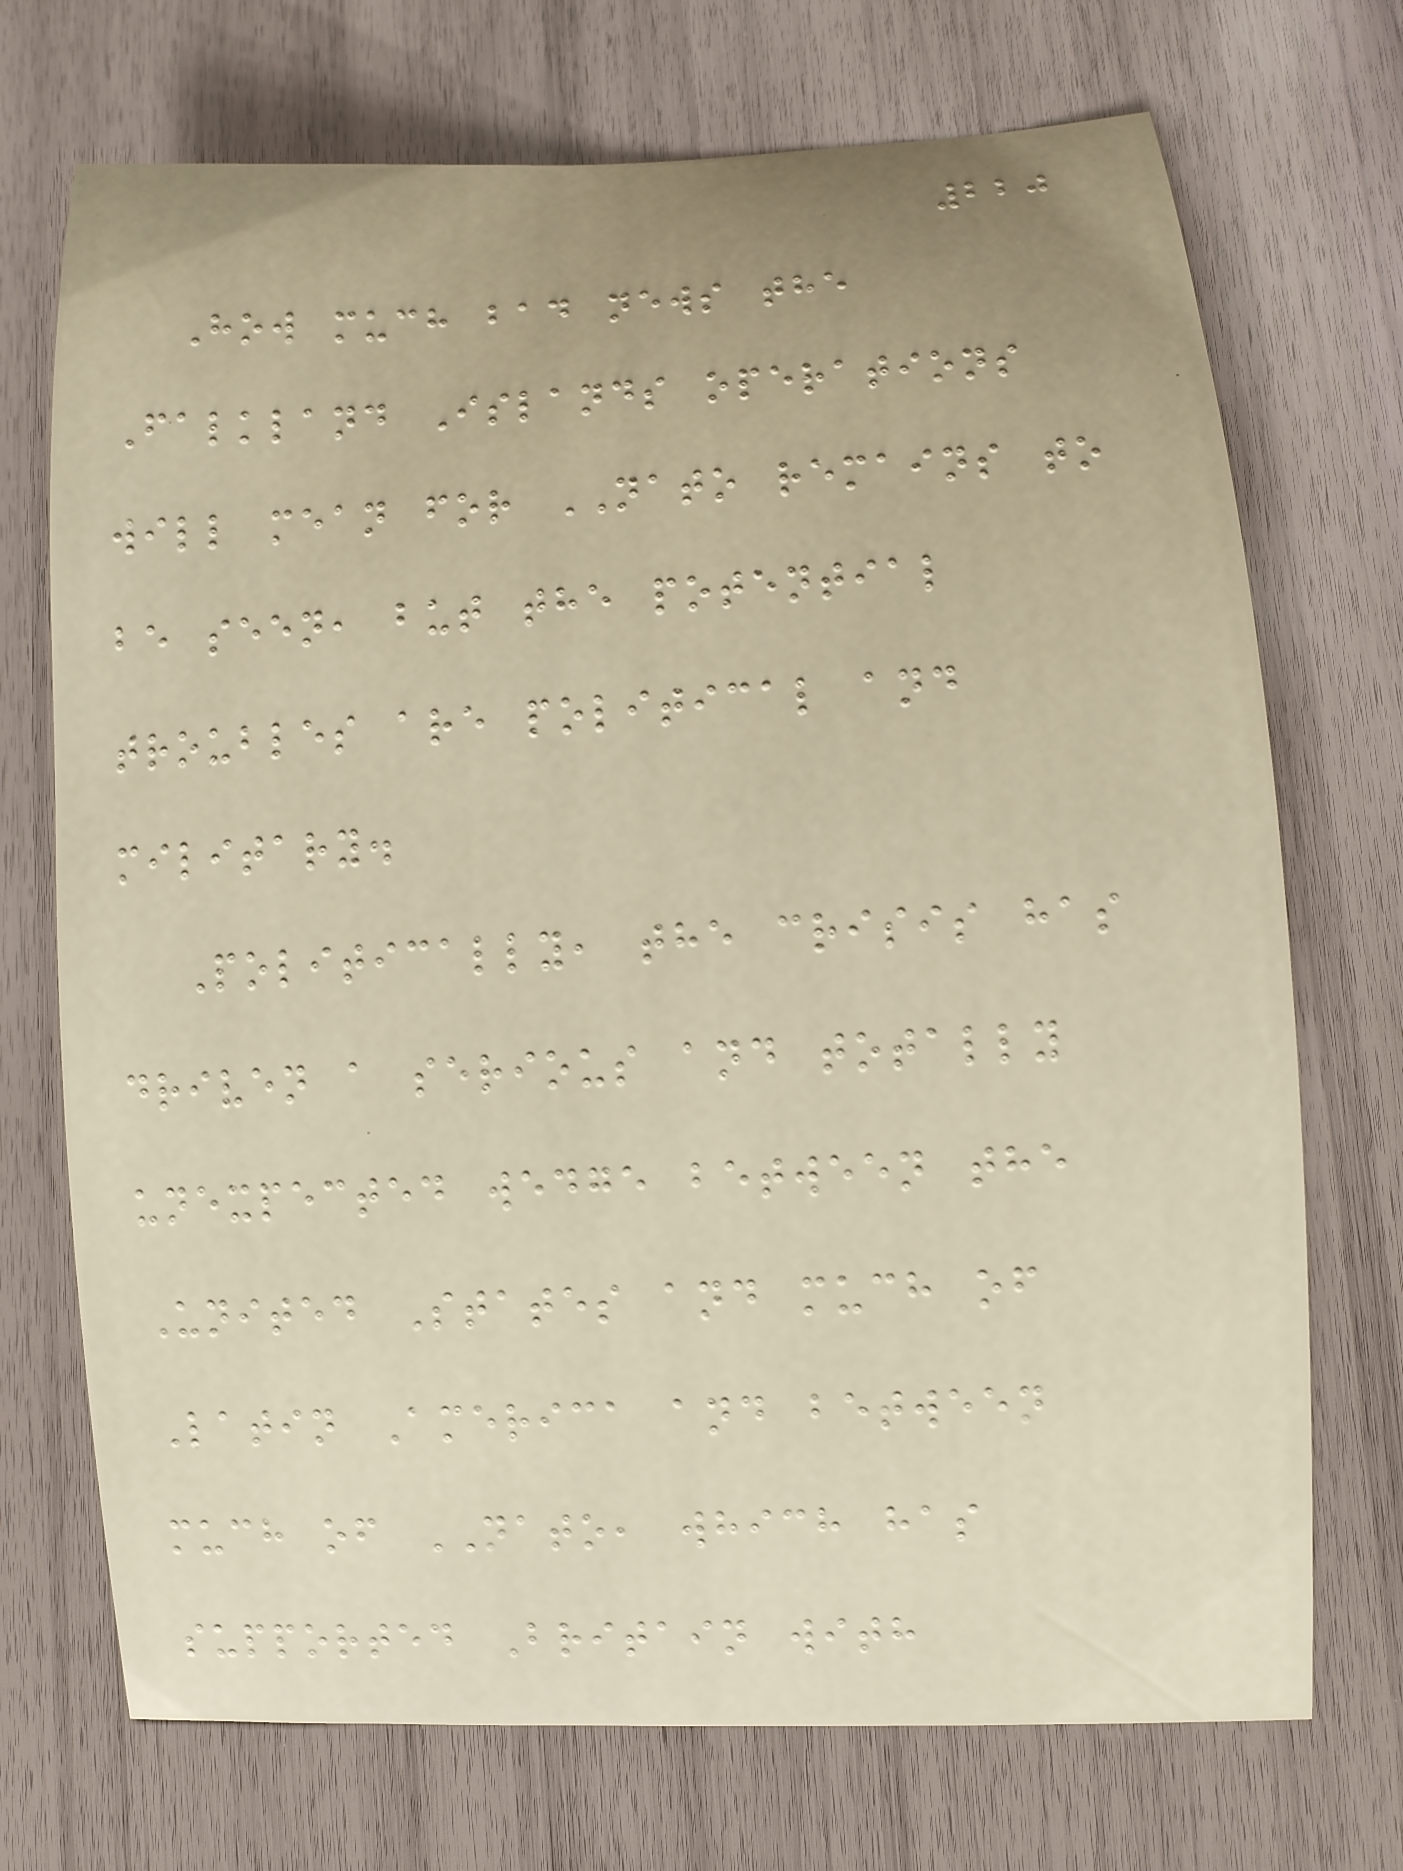220
How much bad news the
Falkland Islands operations
will mean for NATO remains to
be seen, but the potential
troubles are political and
military.
Politically, the crisis has
driven a serious and totally
unexpected wedge between the
United States and much of
Latin America and between
much of NATO, which has
supported Britain with
